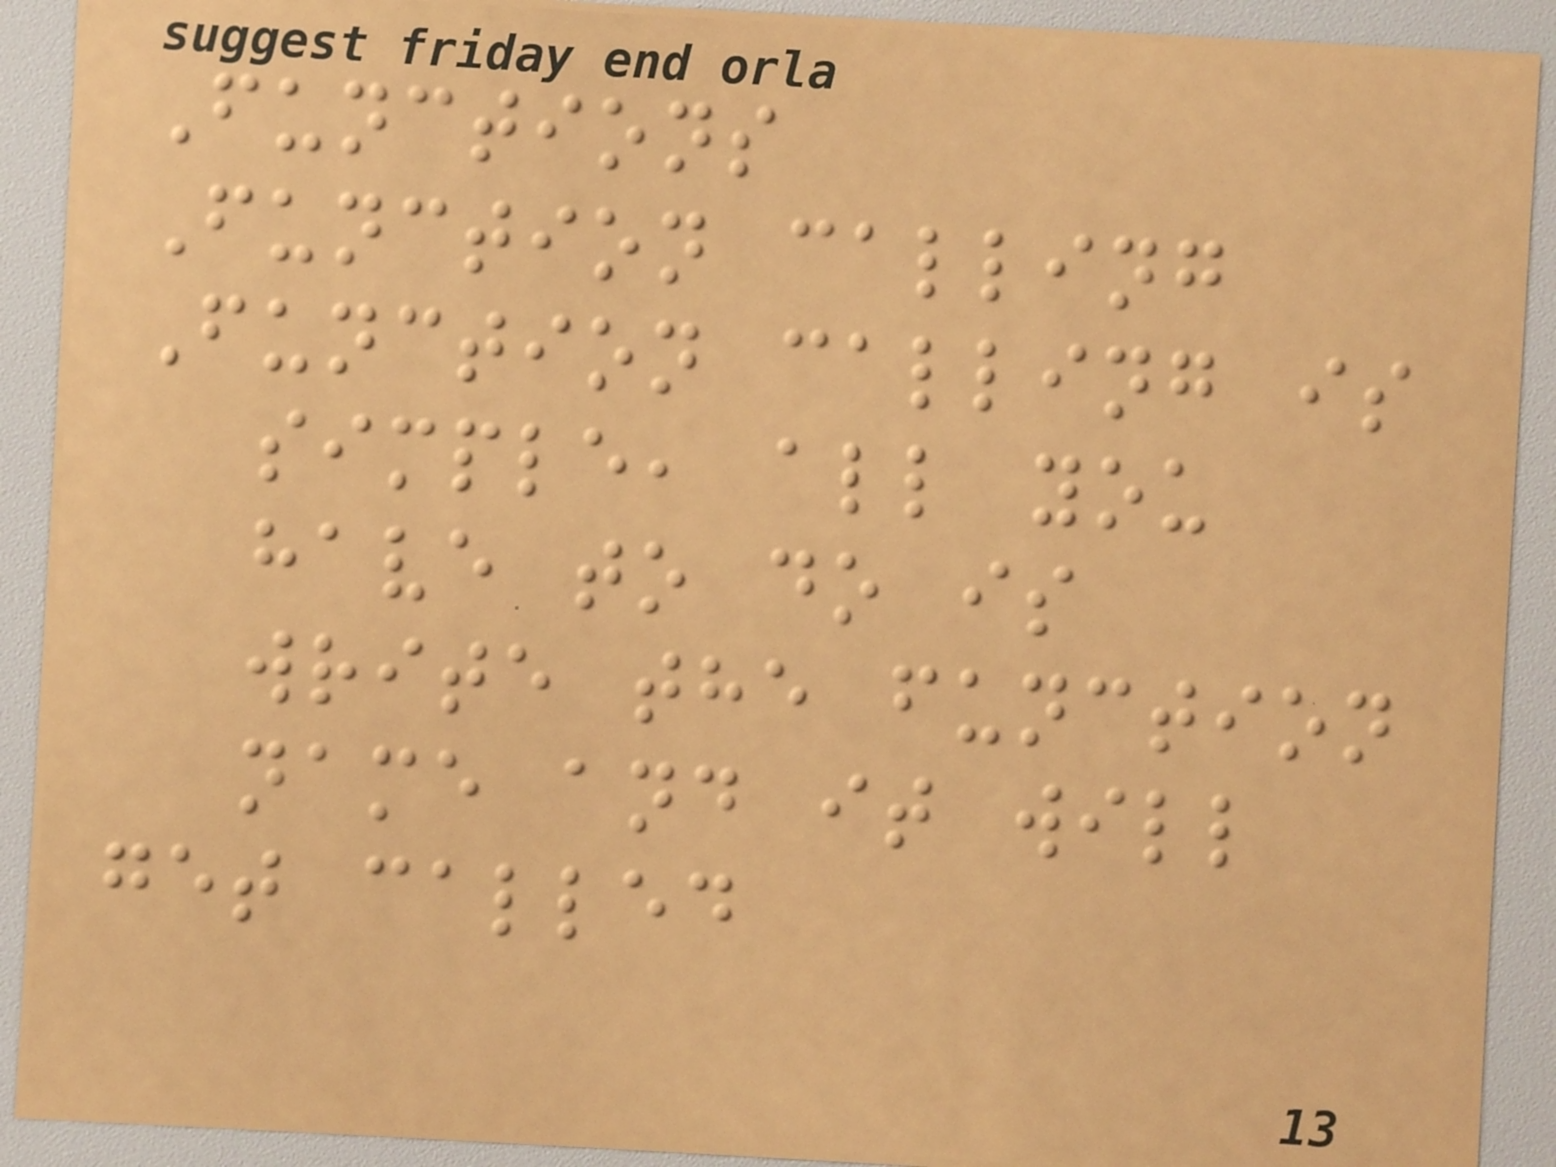Functions
Function calling
Function calling is
simple, all you
have to do is
write the function
name and it will
get called
